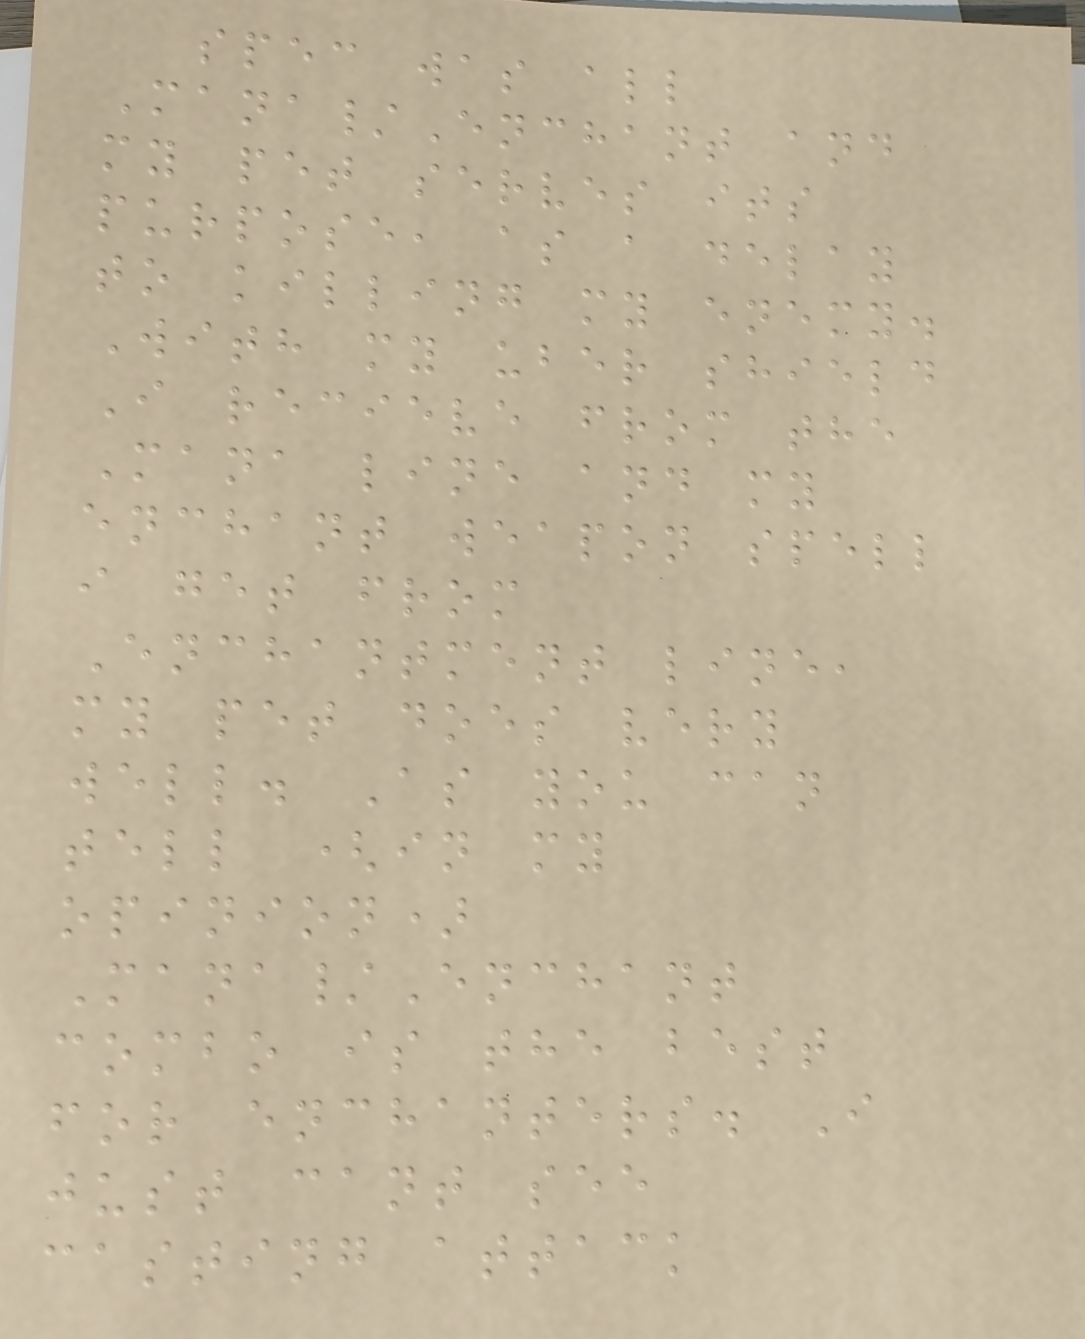spec was all
Mana/Enchant and
my pet serves its
purpose, as a delay
to killing my enemy.
With my uber shield
I recieve from the
Mana line and my
enchant weapon spell
i get from
Enchantment line,
my pet does very
well. As you can
tell (in my
opinion)
Mana/Enchant
combo is the best
for enchanters. I
just cant see
casting attack
